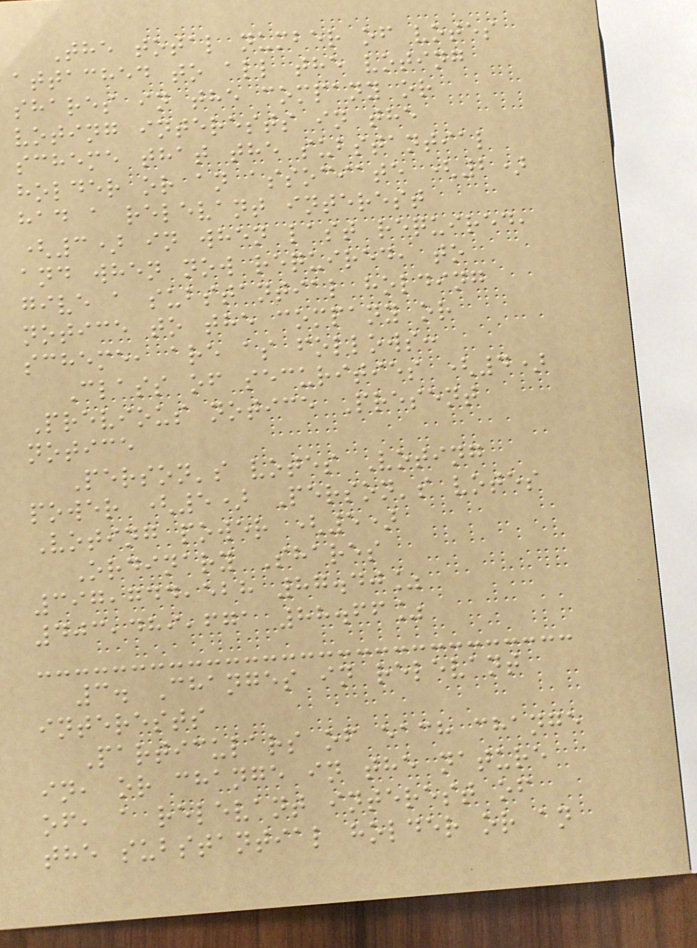The total number of votes
attached to all the voting
shares in the company or
voting interests in the
scheme that the substantial
holder or an associate (2)
had a relevant interest
(3) in when last required,
and when now required, to
give a substantial holding
notice to the company or
scheme, are as follows:
Class of securities (4)
Previous notice Present
notice
Person's votes Voting
power (5) Person's votes
Voting power (5)
Ordinary Shares
397,744,528 87.40%
403,489,671 88.66%
3. Changes in relevant
interests
Particulars of each change
in, or change in the nature
of, a relevant interest of
the substantial holder or an
